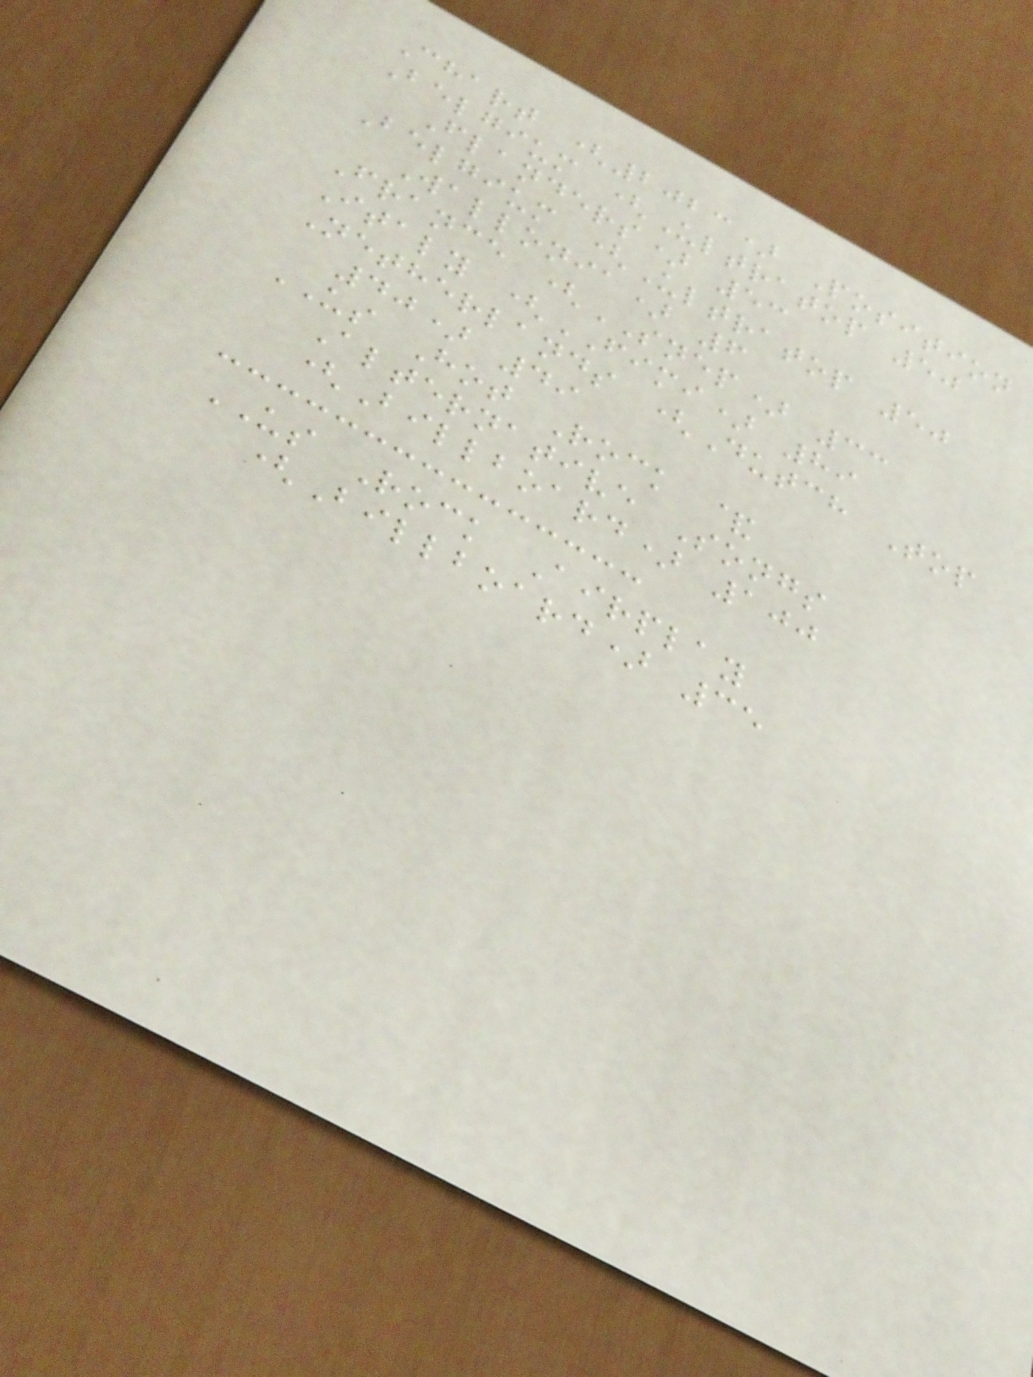Chart (2023) Position
Belgium (Ultratop 50
Flanders) 53
Belgium (Ultratop 50
Wallonia) 6
France (SNEP) 33
Italy (FIMI) 89
Netherlands (Dutch Top
40) 49
US Hot Rock &
Alternative Songs
(Billboard) 100
US Rock Airplay
(Billboard) 35
